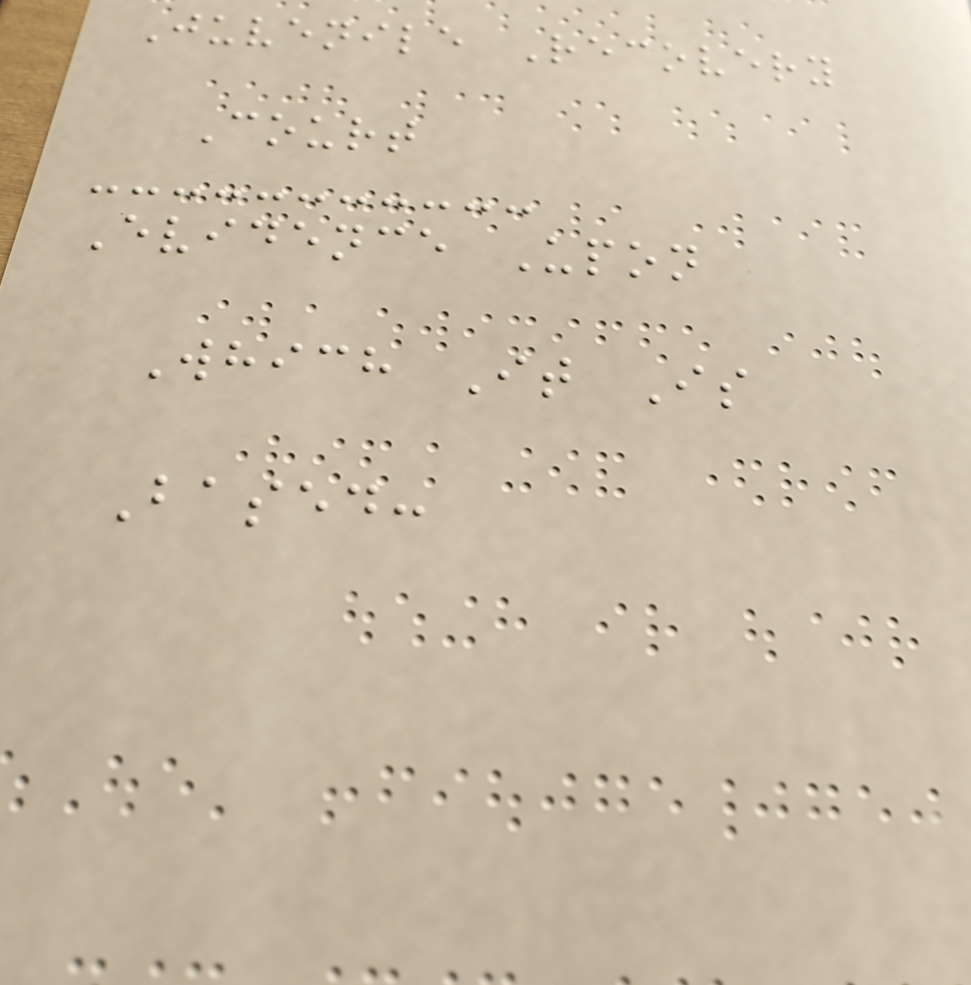Juvenile Recovery
Court
Evidence Upon
Which It Is
Based:
